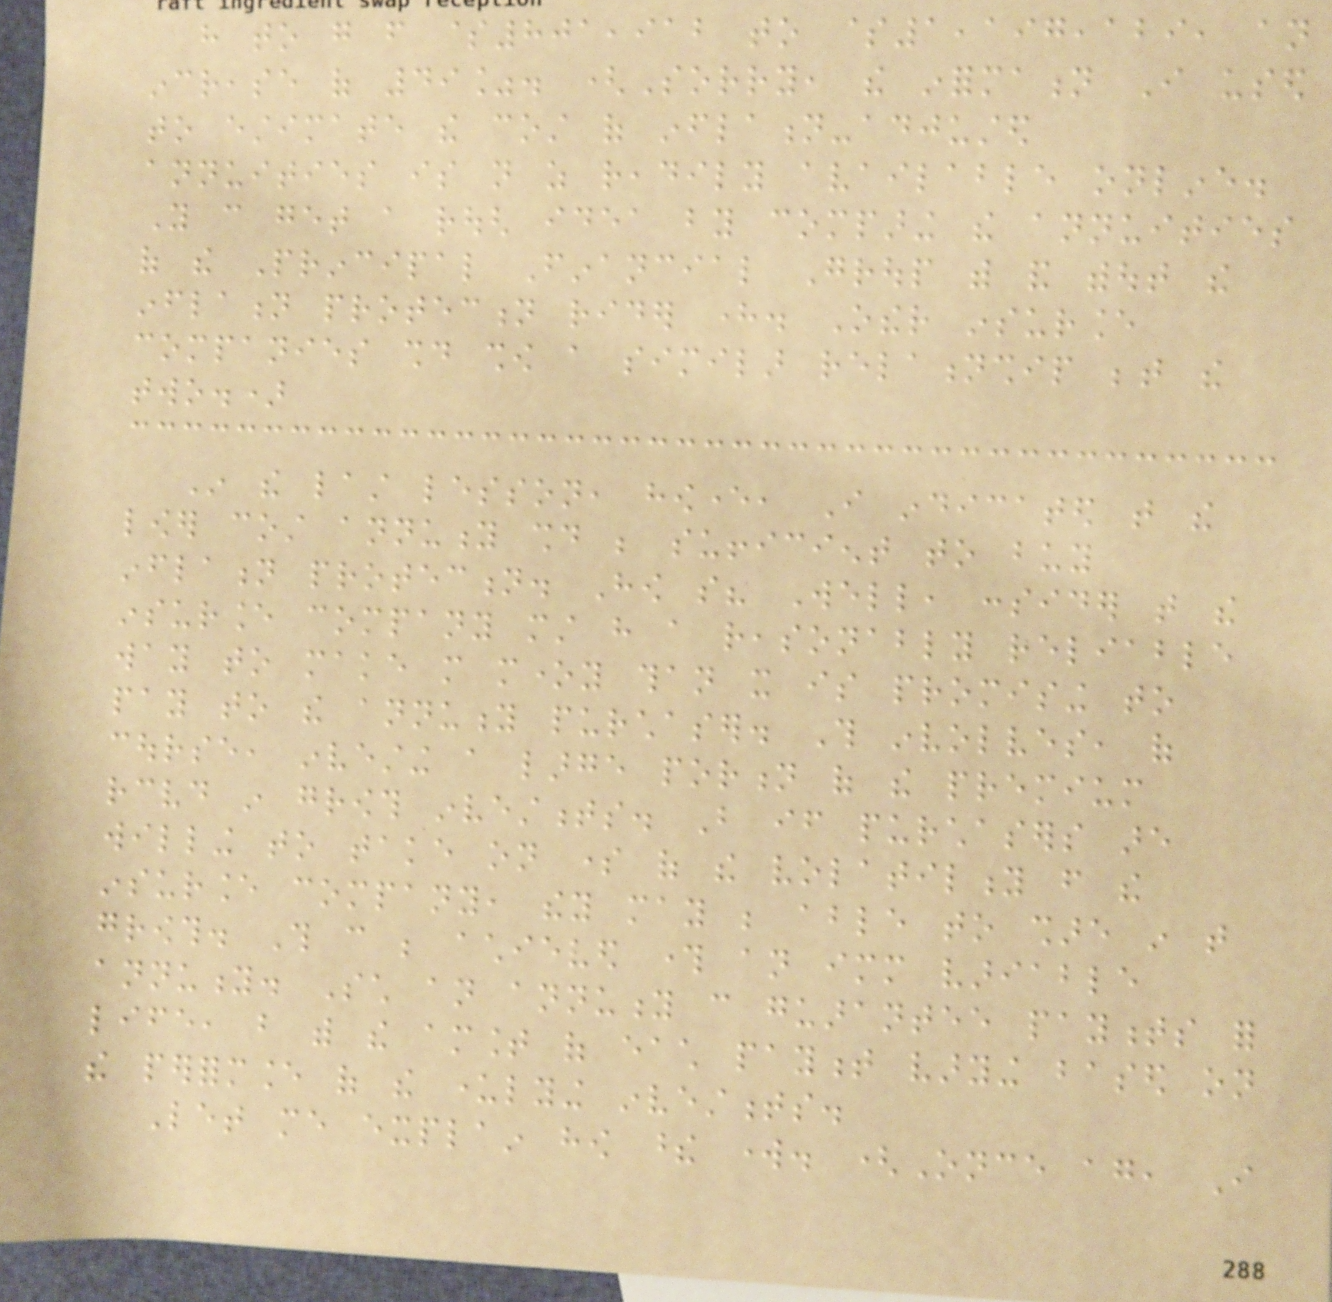have to go from $801,912 to $1,197,129, an
increase of 49%. (Sorry, the information I used
to estimate the cost of inflation-adjusted
annuities is not as readily available online.
You can get a rough idea by comparing the annuities
of the Principal Financial Group with and without the
inflation protection rider here. Other insurance
companies should show a similar relationship between the
two.)
In the last lesson, however, I indicated that the
lower cost annuity should be sufficient to buy
inflation protection. How so? Well, consider that the
insurance company must have a reasonably reliable
way to make more money than it is promising to
pay to the annuity purchaser. This involves, of
course, investing a large portion of the premium
received in growth investments. But if purchasers are
willing to take on some of the volatility from the
insurance company, they may be able to share in that
growth. This can be achieved through an immediate variable
annuity. Such an annuity can guarantee payments for
life, but with the amount of each payment varying based on
the performance of the underlying investments.
Let me explain how these work. (Once again, I
